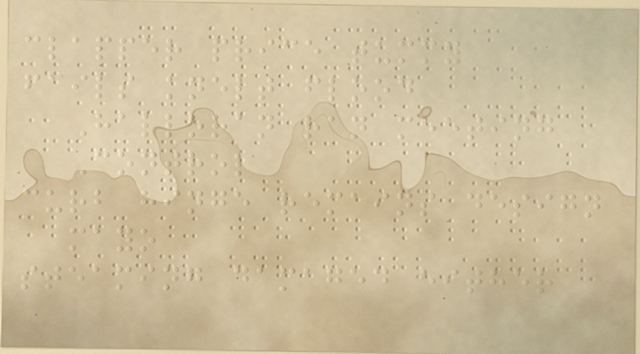clapper price tummy
fails knelt flood
Halloran ran meeting
Control
curb hinge remains design
mayo
steaming damaged either
